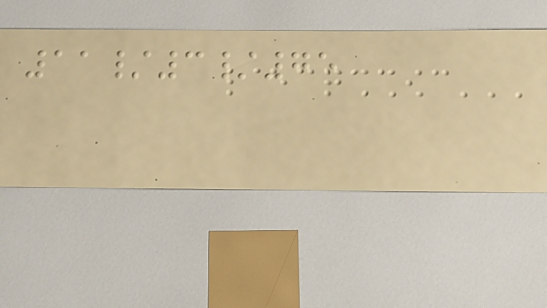11/3/75
